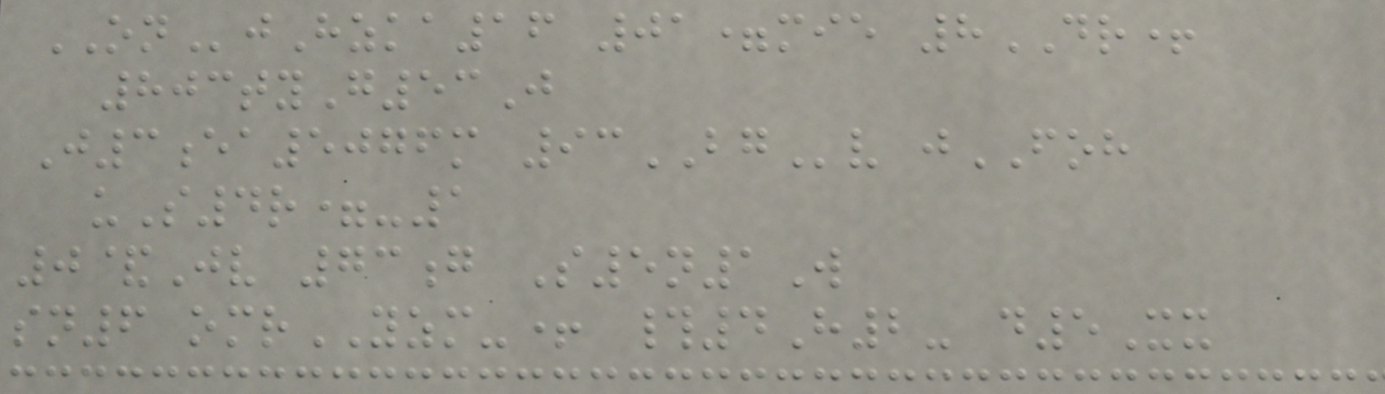ONjHzka16 01=mie 8DR+
803tyG53J
J3ea5076m 93BGv jFOH
uS4r=-1
0&Jv 73g S5n1W
sn6 omrYZM-+ #4H2- d5Xx
